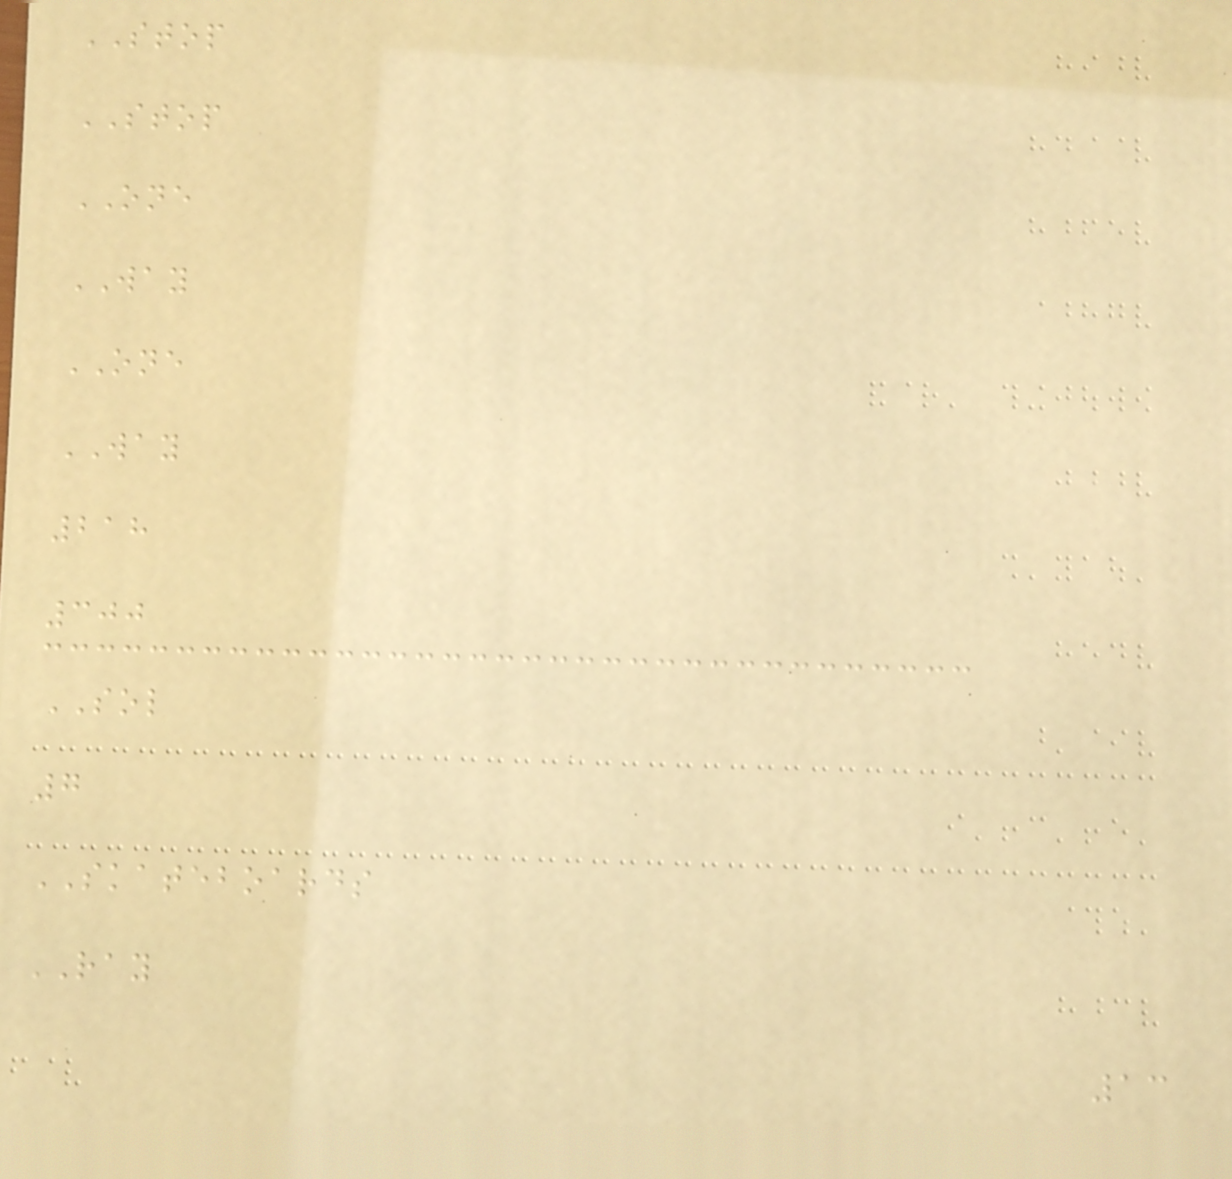STOP
STOP
ONE
WAY
ONE
WAY
218
300
SOL
7
SKATEBOARDS
RAY
13
